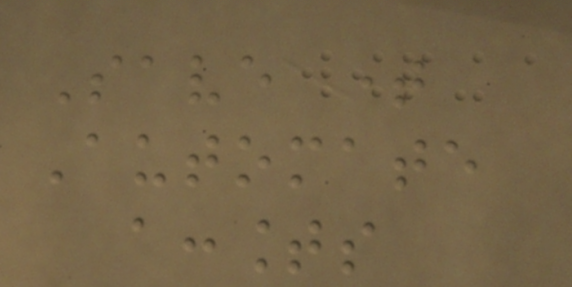Save time
Automate
accounts
